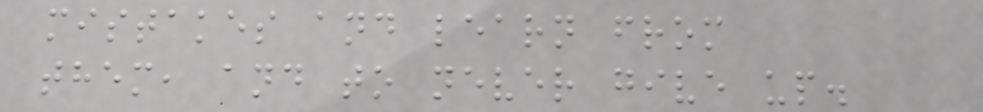mistakes and learn from
them, and to never give up.
